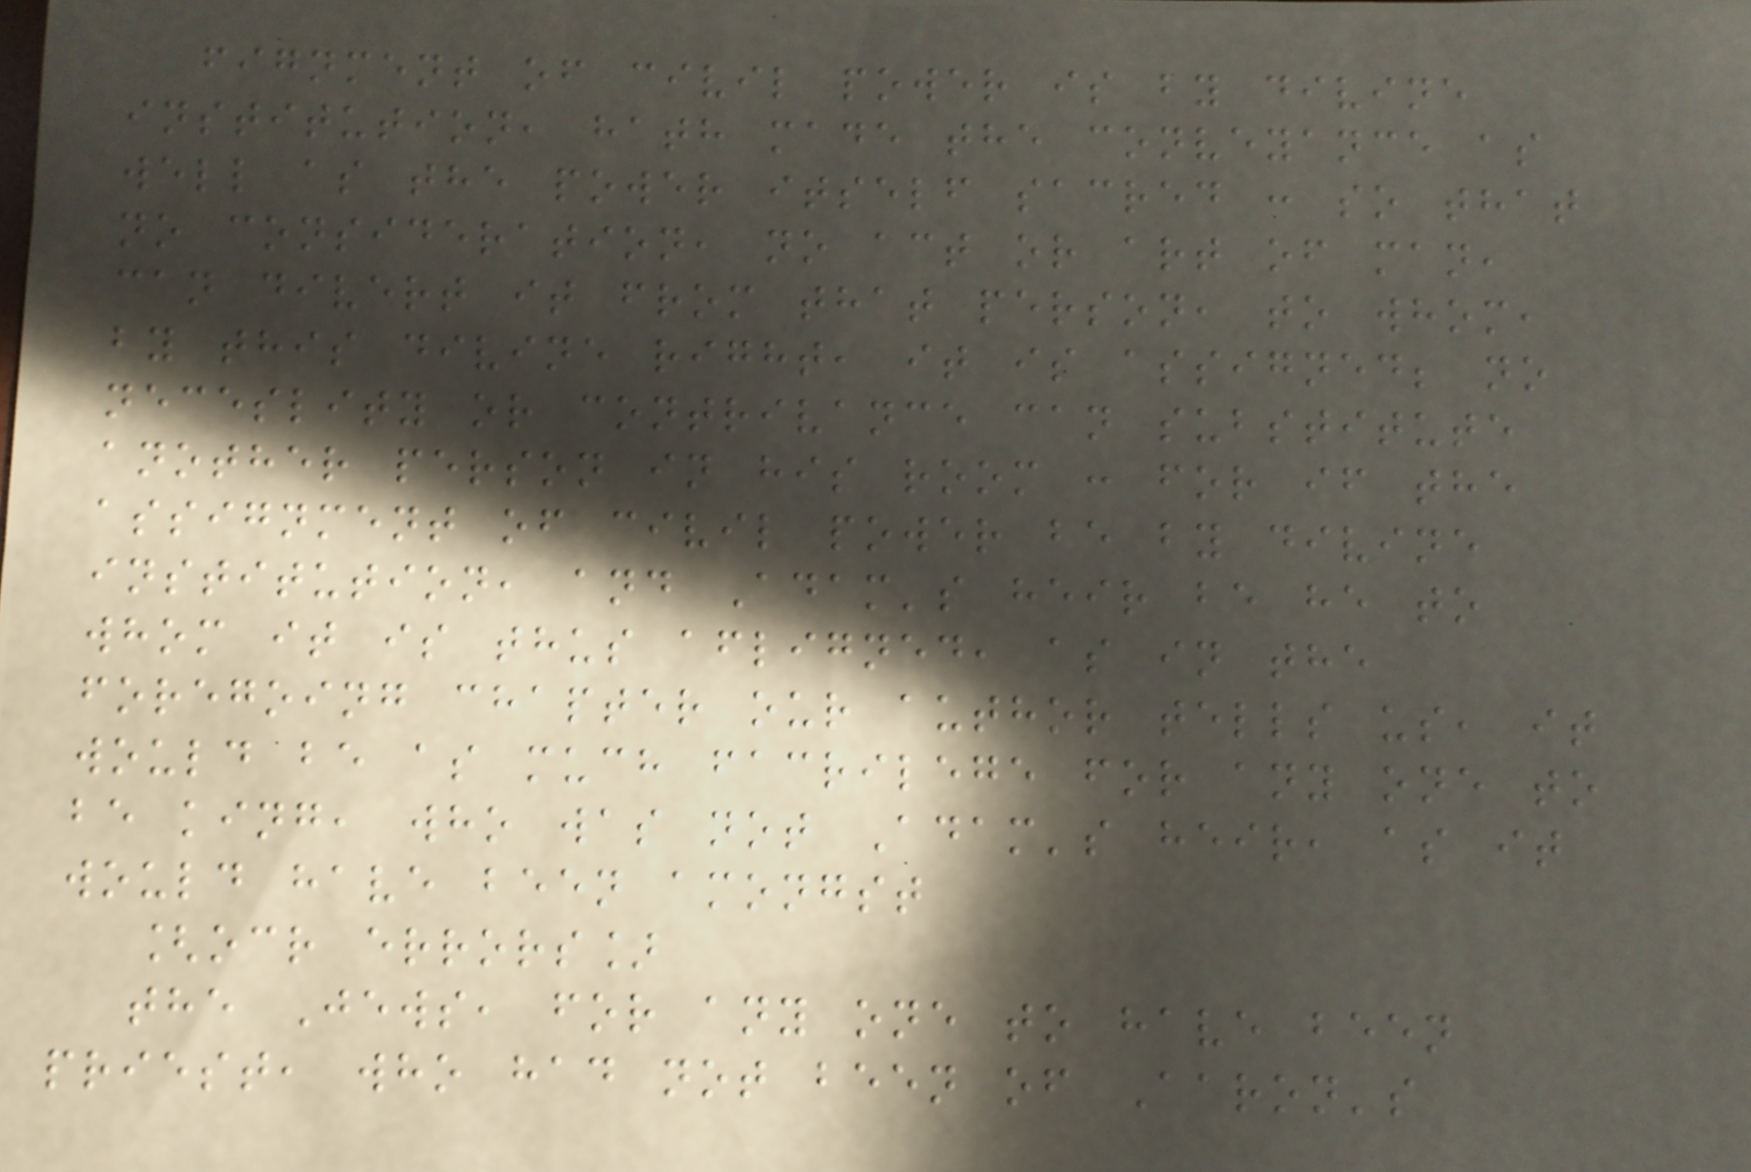fignment of civil power is by divine
institution, hath made the conveyance as
well as the power itself sacred : so that
no consideration, no act or art of man,
can divert it from that person, to whom,
by this divine right, it is assigned; no
neceslity or contrivance can substitute
another person in his room : for if the
assignment of civil power be by divine
institution, and Adam's heir be he to
whom it is thus afligned, as in the
foregoing chapter our author tells us, it
would be as much facrilege for any one to
be king, who was not Adam's heir, as it
would have been amongst
[ocr errors]
the Jews, for any one to have been
priest, who had not been of Aaron's
